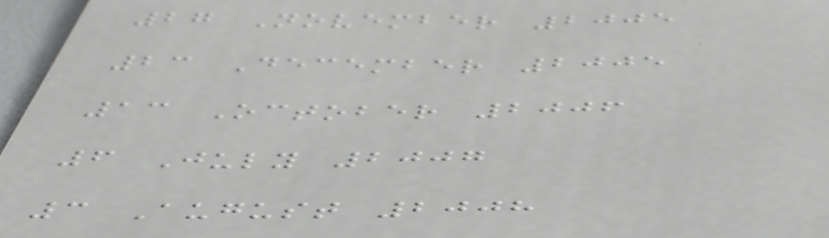27 November 2005
23 December 2005
13 October 2006
6 July 2007
3 August 2008
